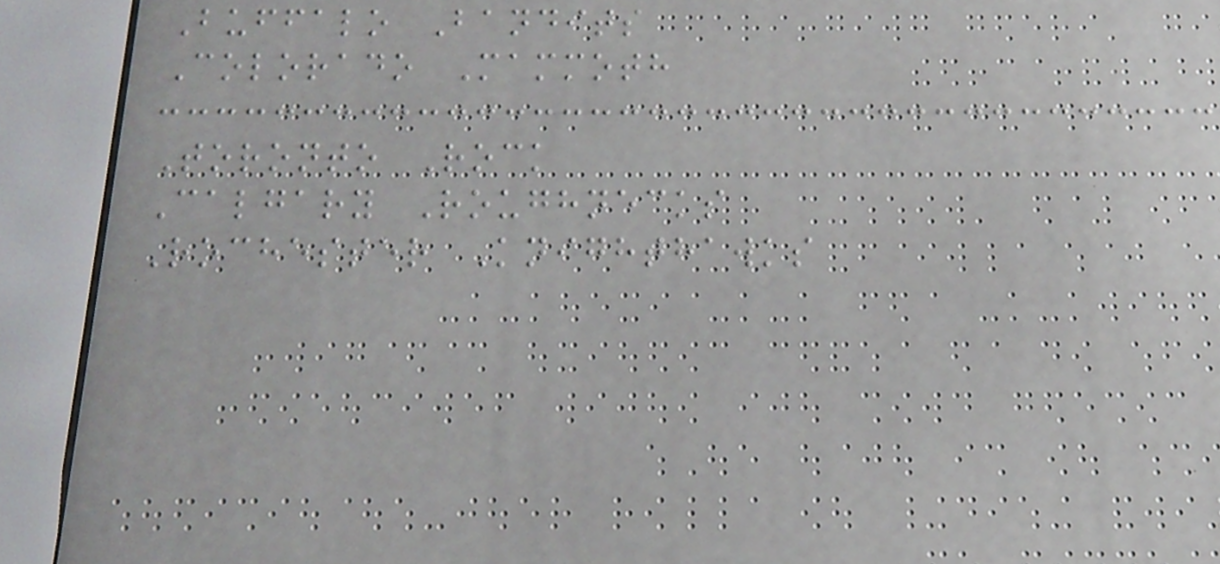Buffalo Bandits
Colorado Mammoth
Toronto Rock
Calgary Roughnecks
Rochester Knighthawks
